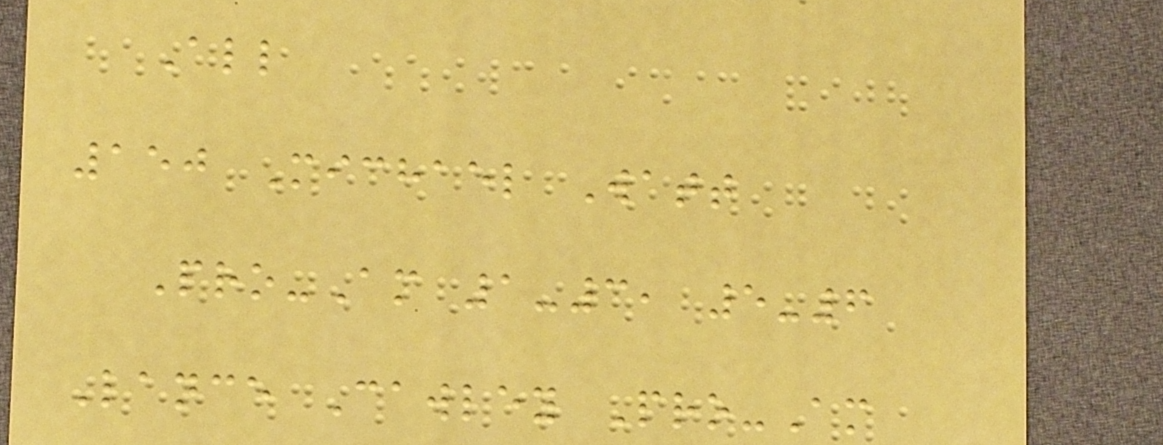All
150 Michael Watt
Pro-Am 1-3, 5-6
Lance Cawley Pro-Am
